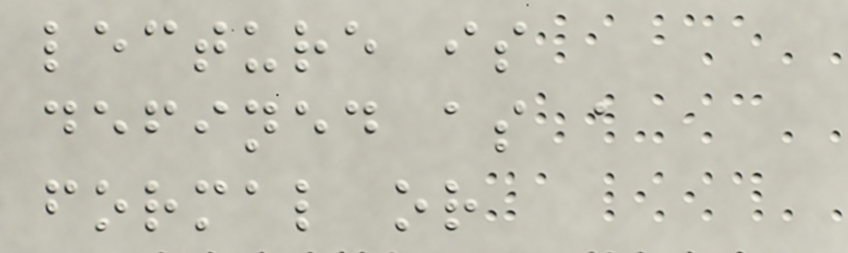lecture is
defined as a
formal or
